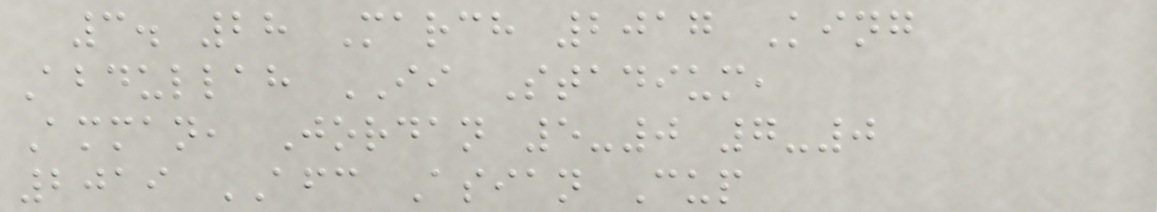3. 28 March 2017 King
Abdullah II Stadium,
Amman, Jordan 5-0 7-0
2019 AFC Asian Cup
